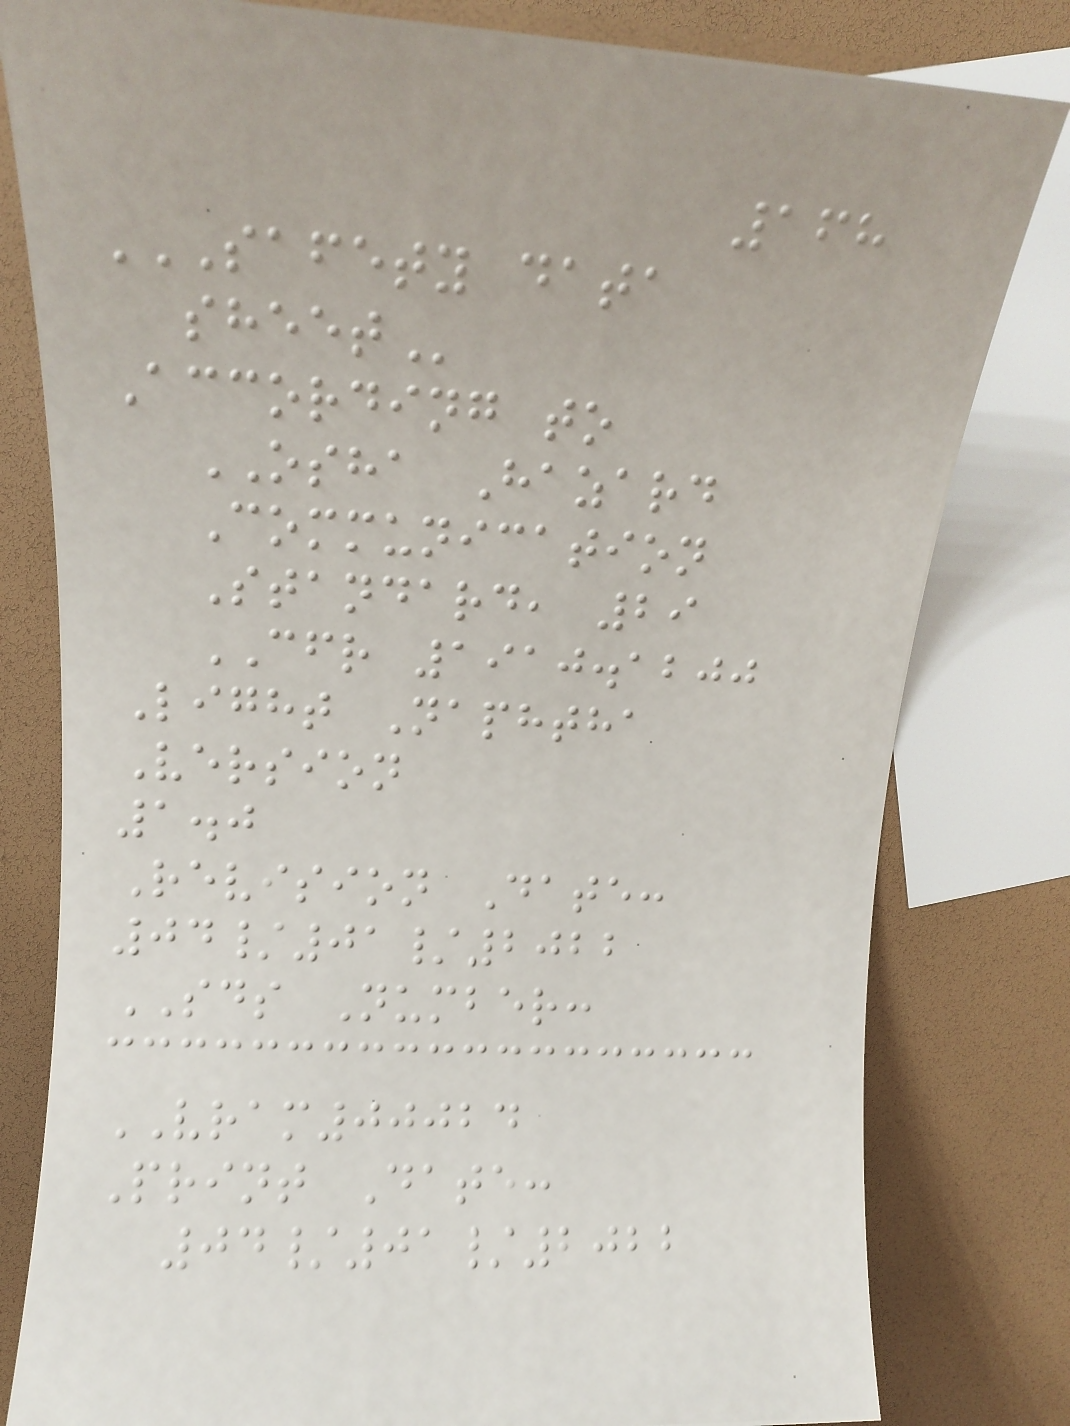168
SAFETY DATA
SHEET
According to
OSHA Hazard
Communication
Standard, 29
CFR 1910.1200
Light Naphtha
Version
1.0
Revision Date:
04/01/2022
SDS Number:
VRAM00024
Print Date:
04/01/2022
